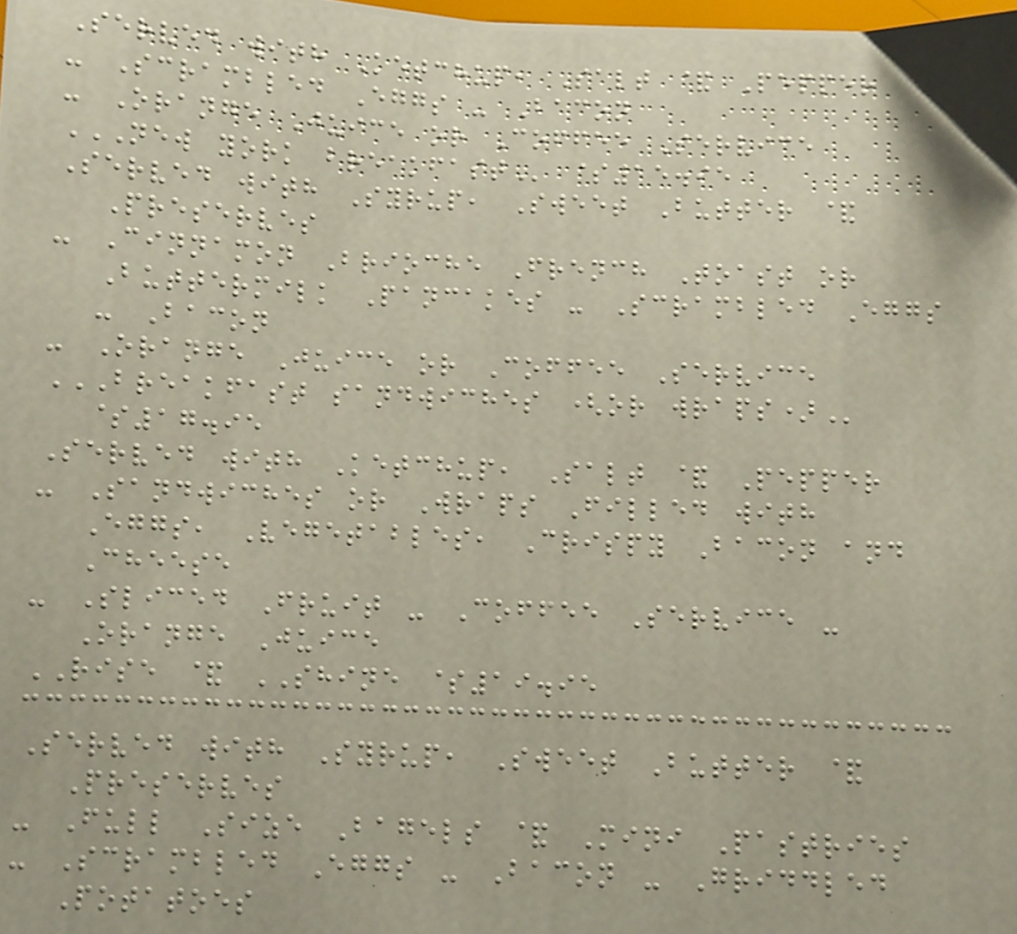Served with Ketchup, Salt & Pepper
- Scrambled Eggs - Bacon
- Orange Juice or Coffee Service
NEW YORK BREAKFAST $15.95
Served with Syrup, Sweet Butter &
Preserves
- Cinnamon Brioche French Toast or
Buttermilk Pancakes - Scrambled Eggs
- Bacon
- Orange Juice or Coffee Service
BREAKFAST SANDWICHES (OR WRAPS)
$17.95
Served with Ketchup, Salt & Pepper
- Sandwiches or Wraps Filled with
Eggs, Vegetables, Crispy Bacon and
Cheese
- Sliced Fruit - Coffee Service -
Orange Juice
RISE & SHINE $19.95
Served with Syrup, Sweet Butter &
Preserves
- Full Size Bagels & Mini Pastries
- Scrambled Eggs - Bacon - Griddled
Potatoes
